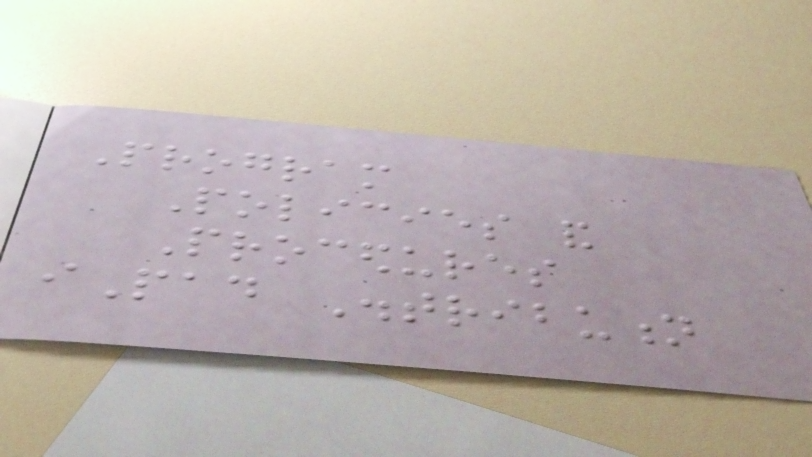Program
Policies and
Procedures
iPad Distribution
